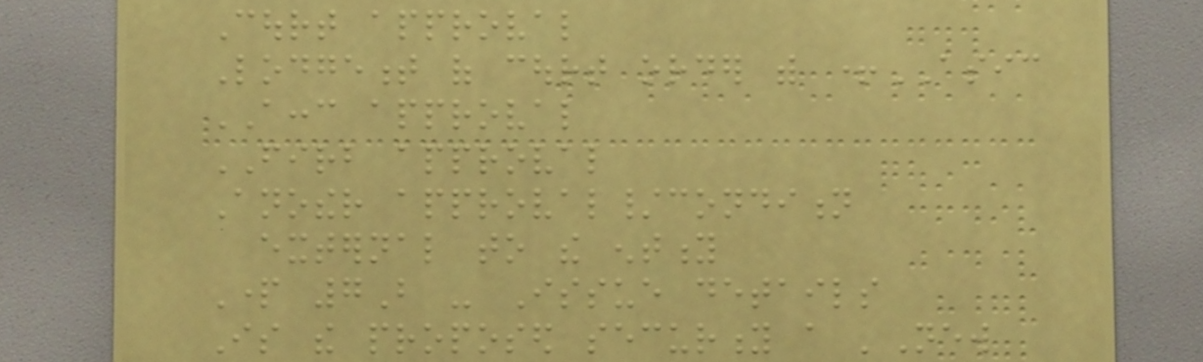Court approval
Lodgement of court order with +ASIC
ACCC approval
FIRB approval
Another approval/condition
external to the entity
Part 7B - Issue details
Is the proposed security a 'New
